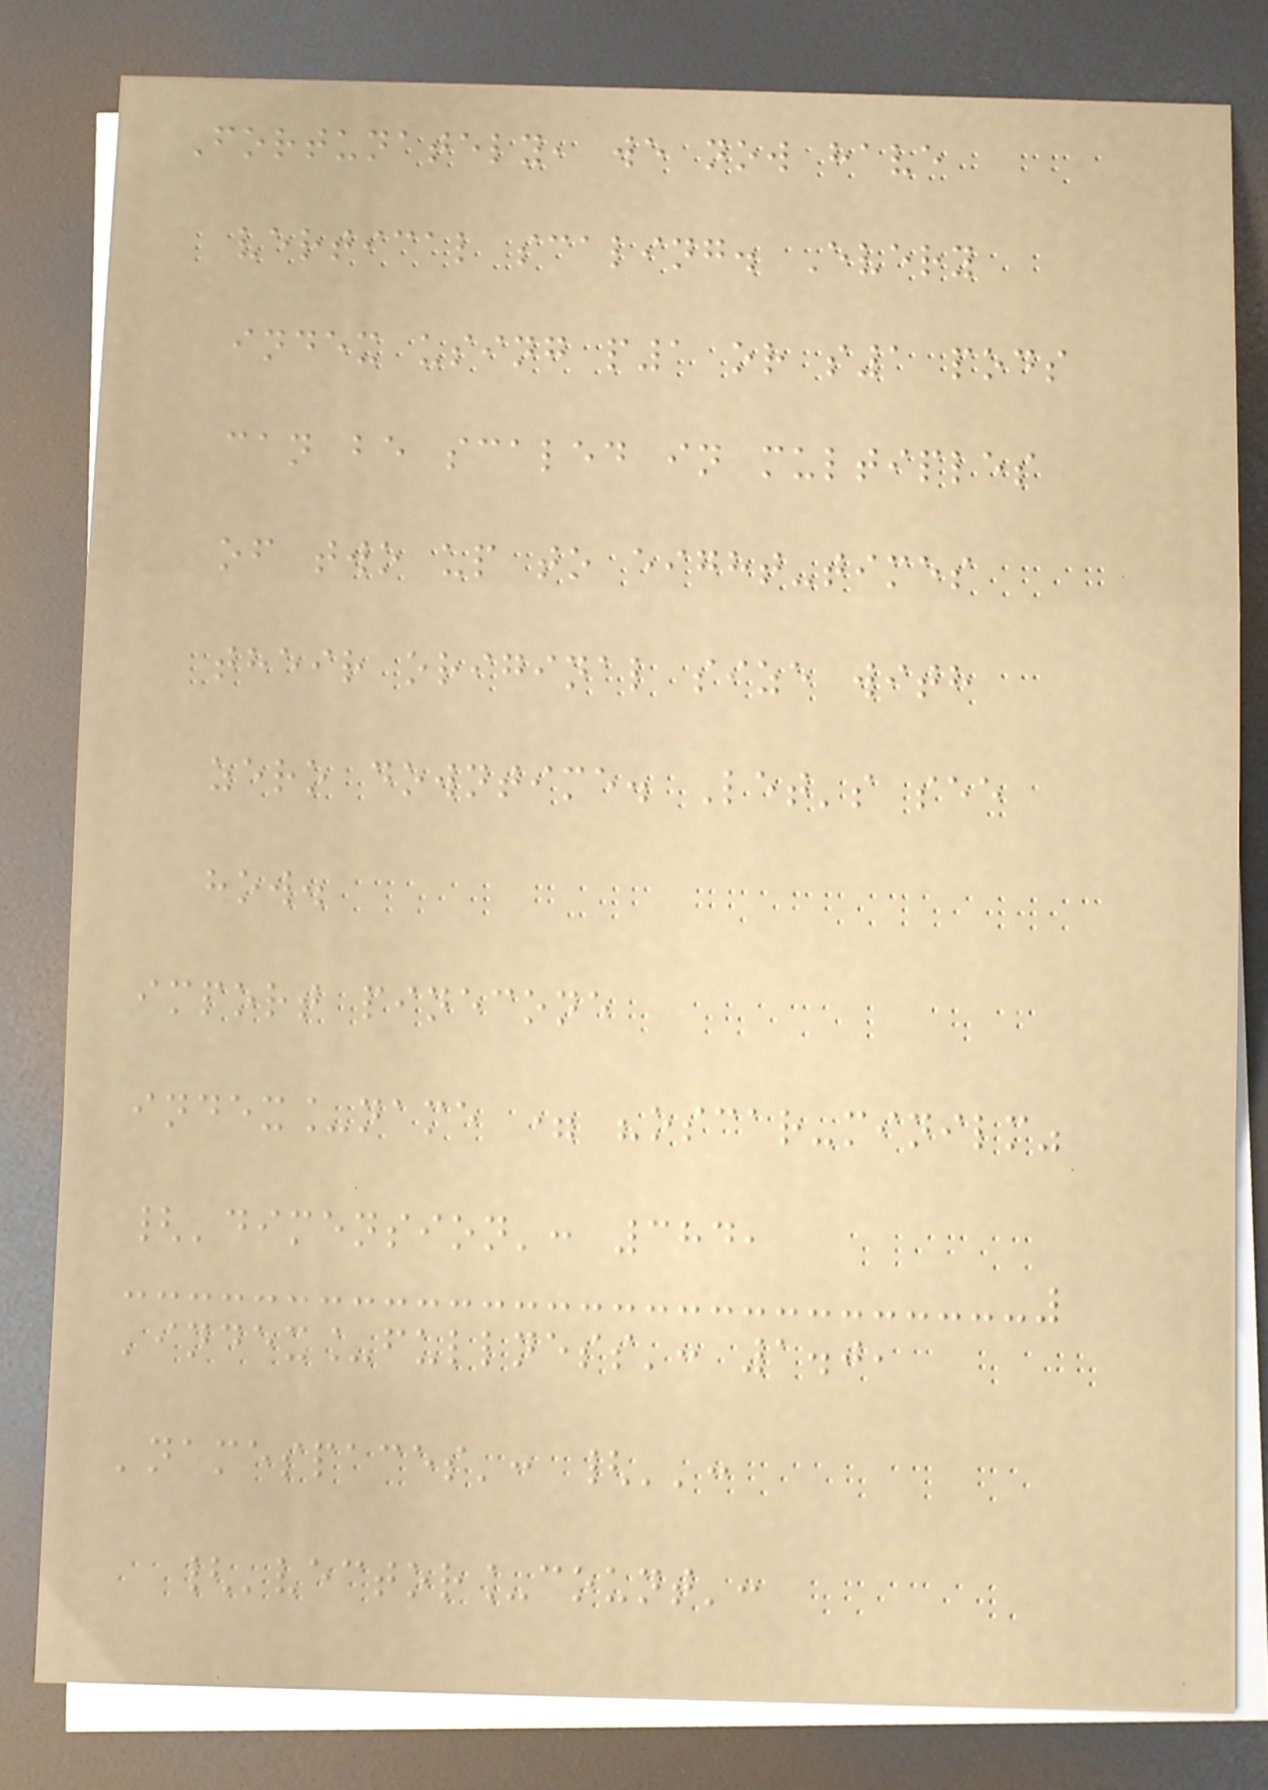Fortunately, we now have
vertical scaling. Every
index using p1 or s1 pods
can be scaled in multiples
of two up to eight-times
their original size with
zero downtime. Let's see
how.
import pinecone
index_name = "oscar-minilm"
{'dimension': 384,
'index_fullness': 1.0,
'namespaces': {'':
{'vector_count':
